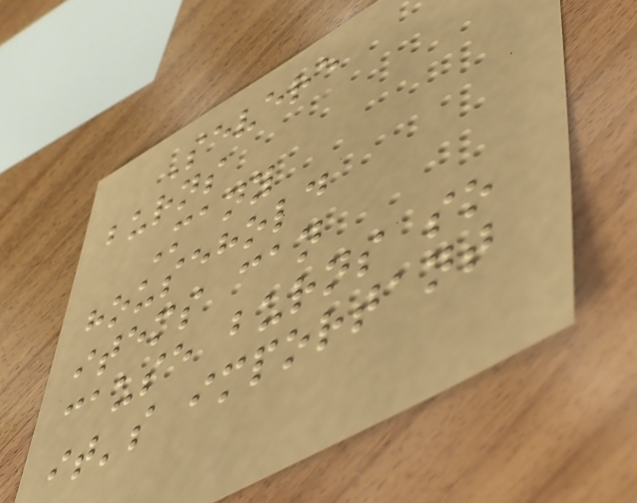Severe
burns
Many
household
items can
cause burns so
it's important
